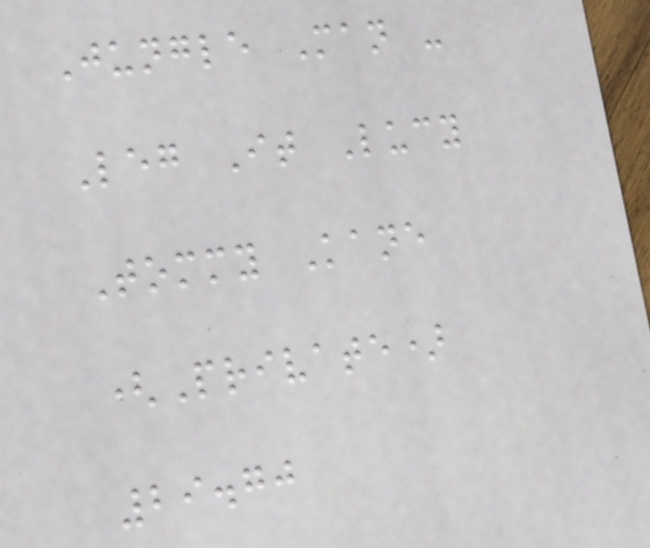Jungle Man -
Leg It Lucy
Tommy Kane
(Private)
29.70
